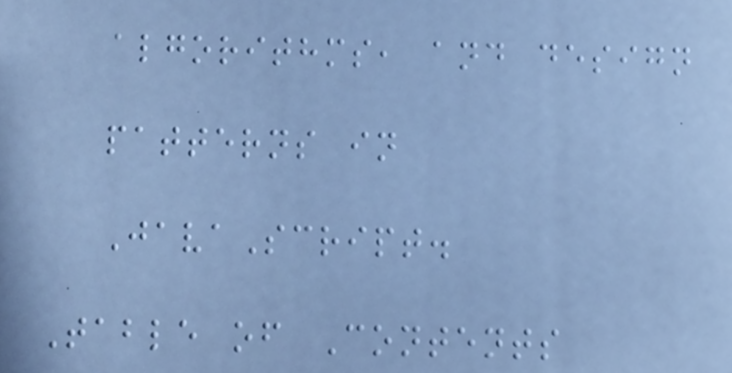algorithms, and design
patterns in
JavaScript.
Table of Contents
